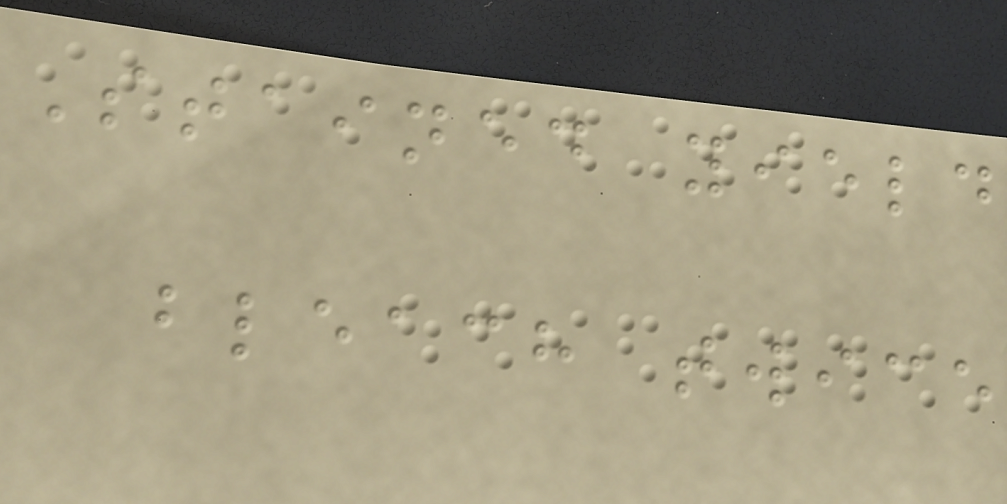Stained yield
bleach twice
